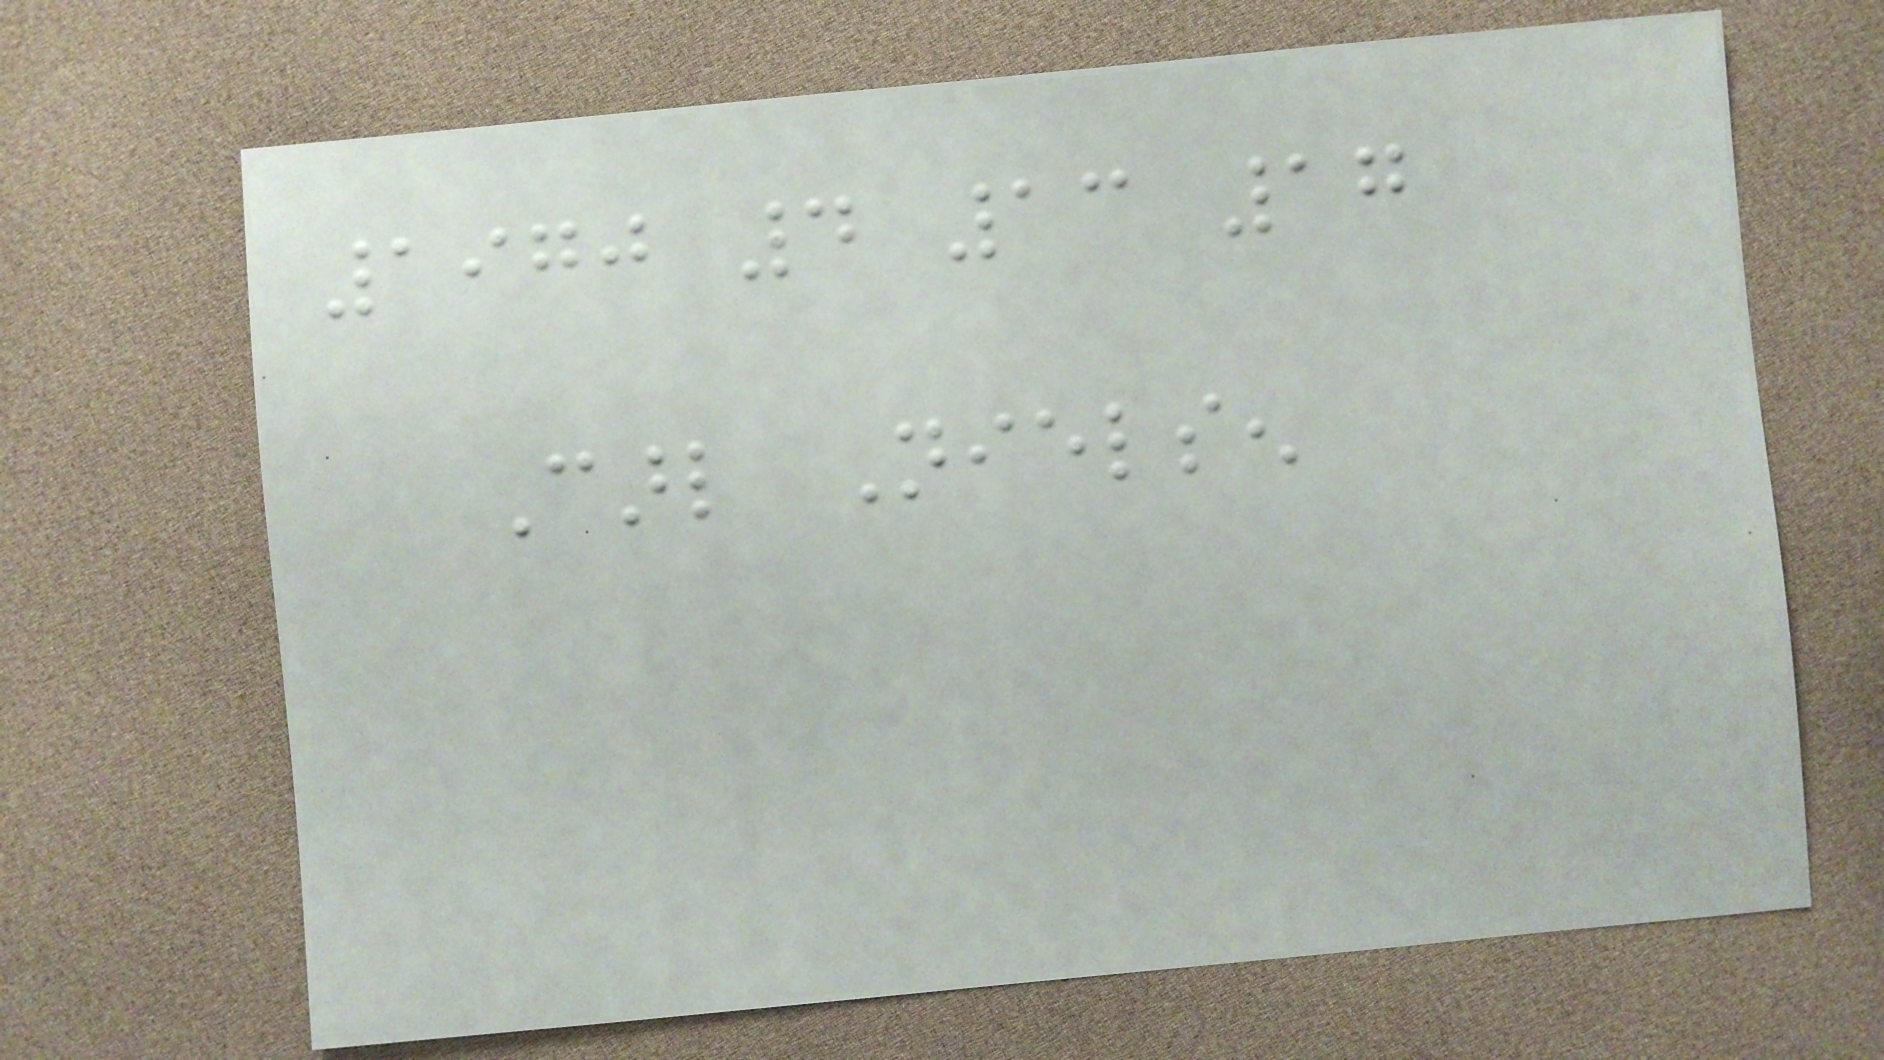1970 4 13 17
Carl Nielsen
